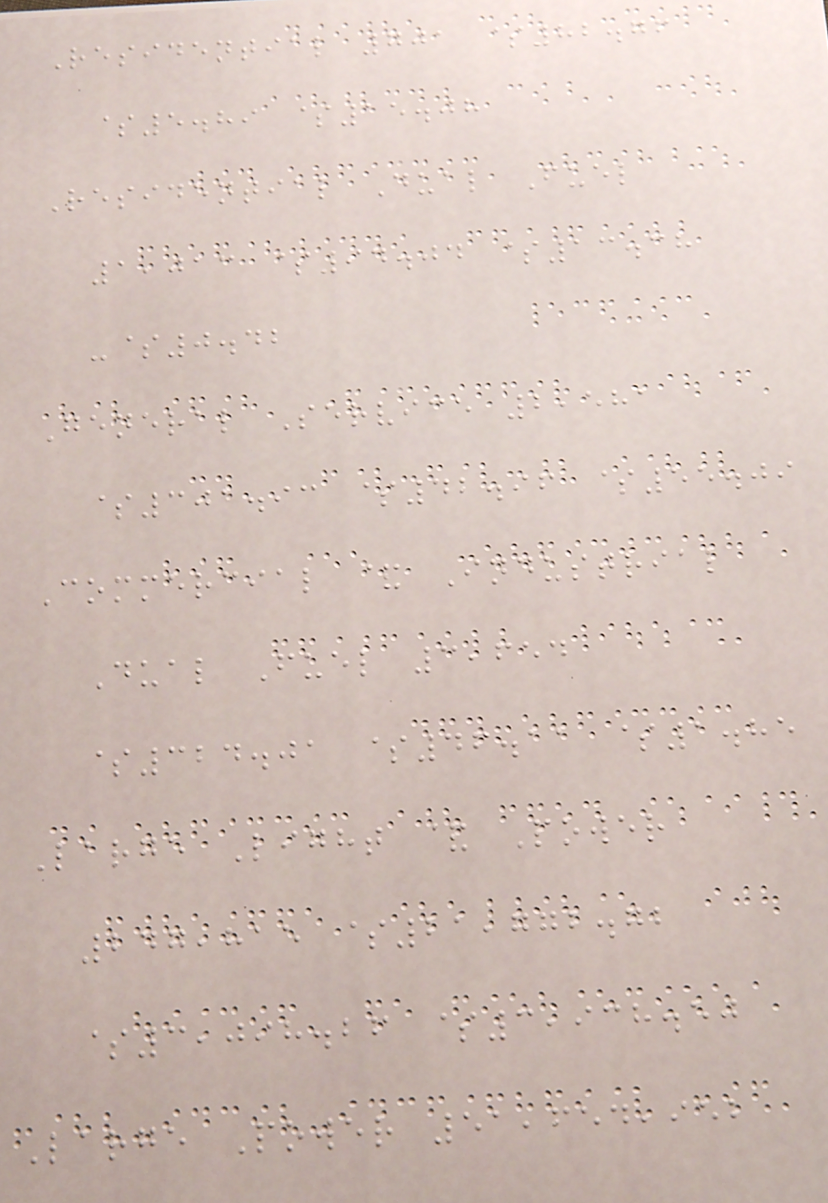Residential 701 $82.76
$5.89 $15.08
Residential Dual Fuel
1,013 $94.04 $13.38
-$0.42
General Service 2,581
$301.93 $42.96 $55.09
Commercial & Industrial
Dual Fuel 3,654
$324.01 $46.11 $1.85
Large Light & Power
247,815 $21,772.72
$3,098.26 $3,938.50
Large Power 51,654,952
